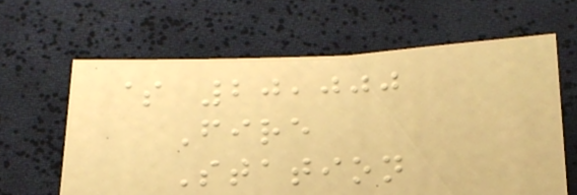$ 20,000
Fire
Station
